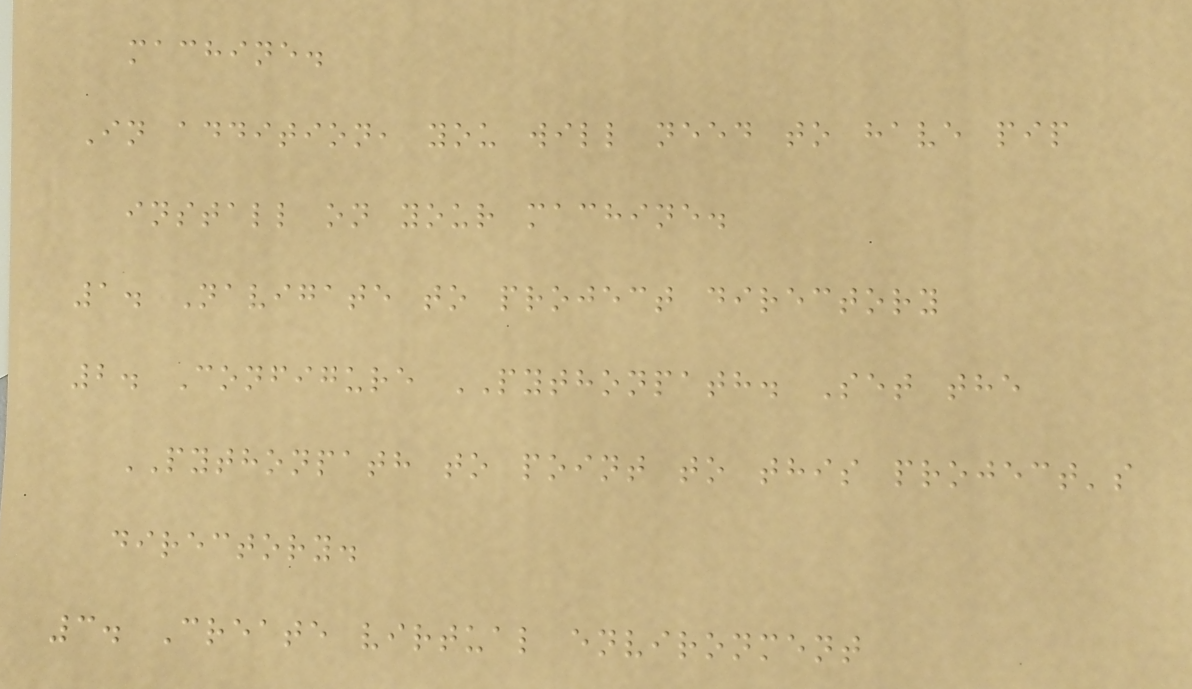machine.
In addition, you will need to have pip
install on your machine.
1. Navigate to project directory
2. Configure PYTHONPATH. Set the
PYTHONPATH to point to this project's
directory.
3. Create virtual environment
